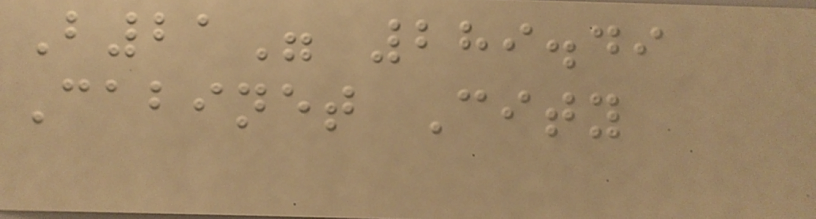B21" 289.49
Cabinet City
